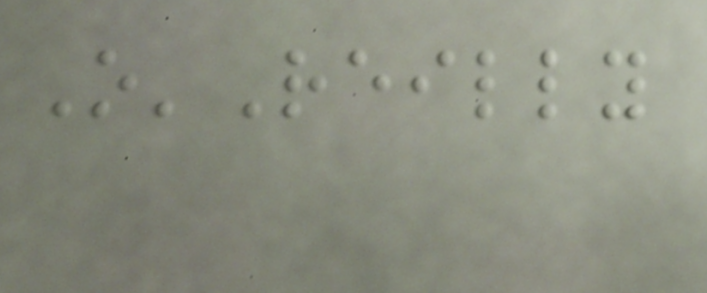O'Reilly
